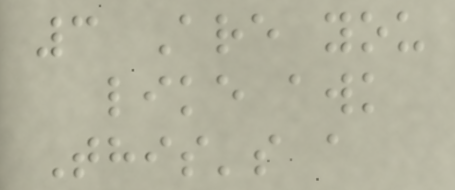3 Are you
like awk
This's a
